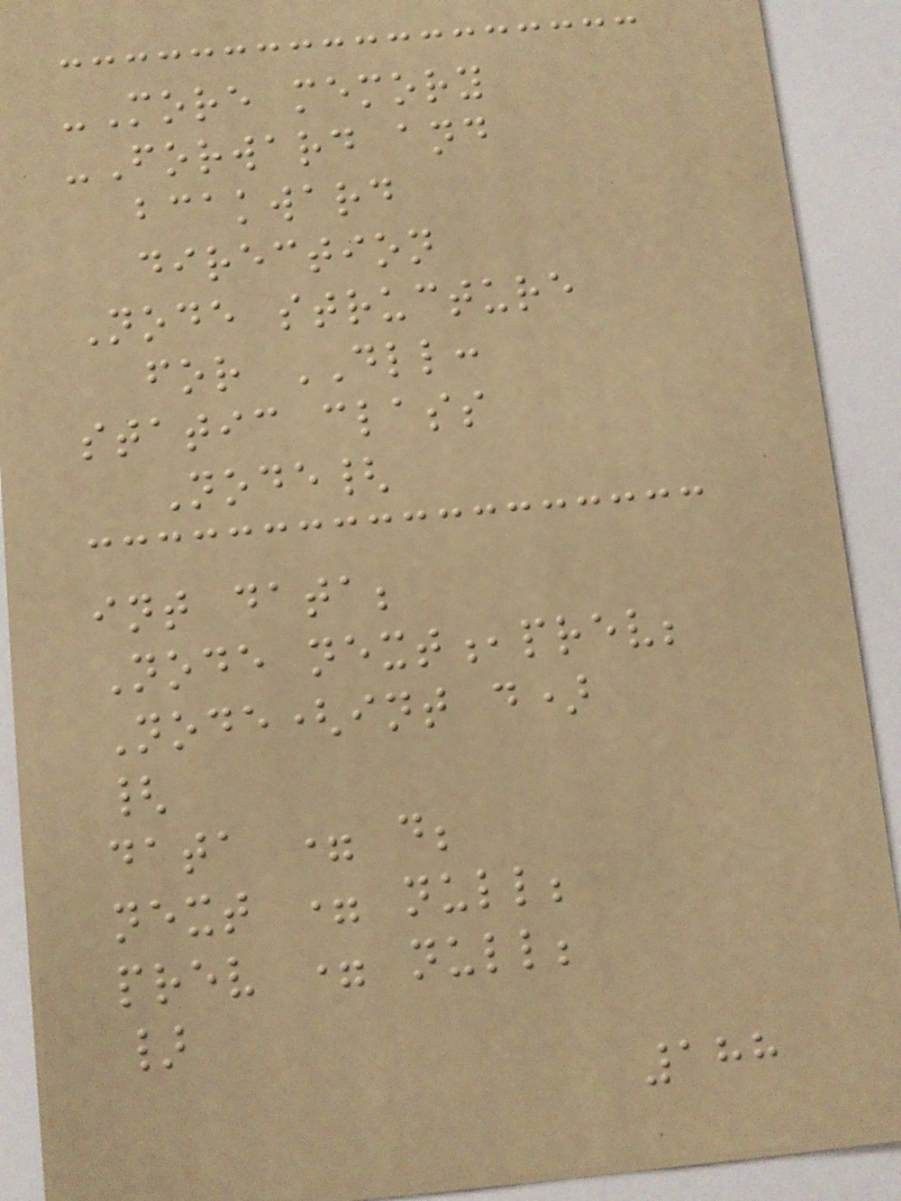-More memory
-Forward and
bcakward
direction
Node structure
for DLL:
static class
Node{
int data;
Node next,prev;
Node(int d)
{
data = d;
next = null;
prev = null;
}
188
